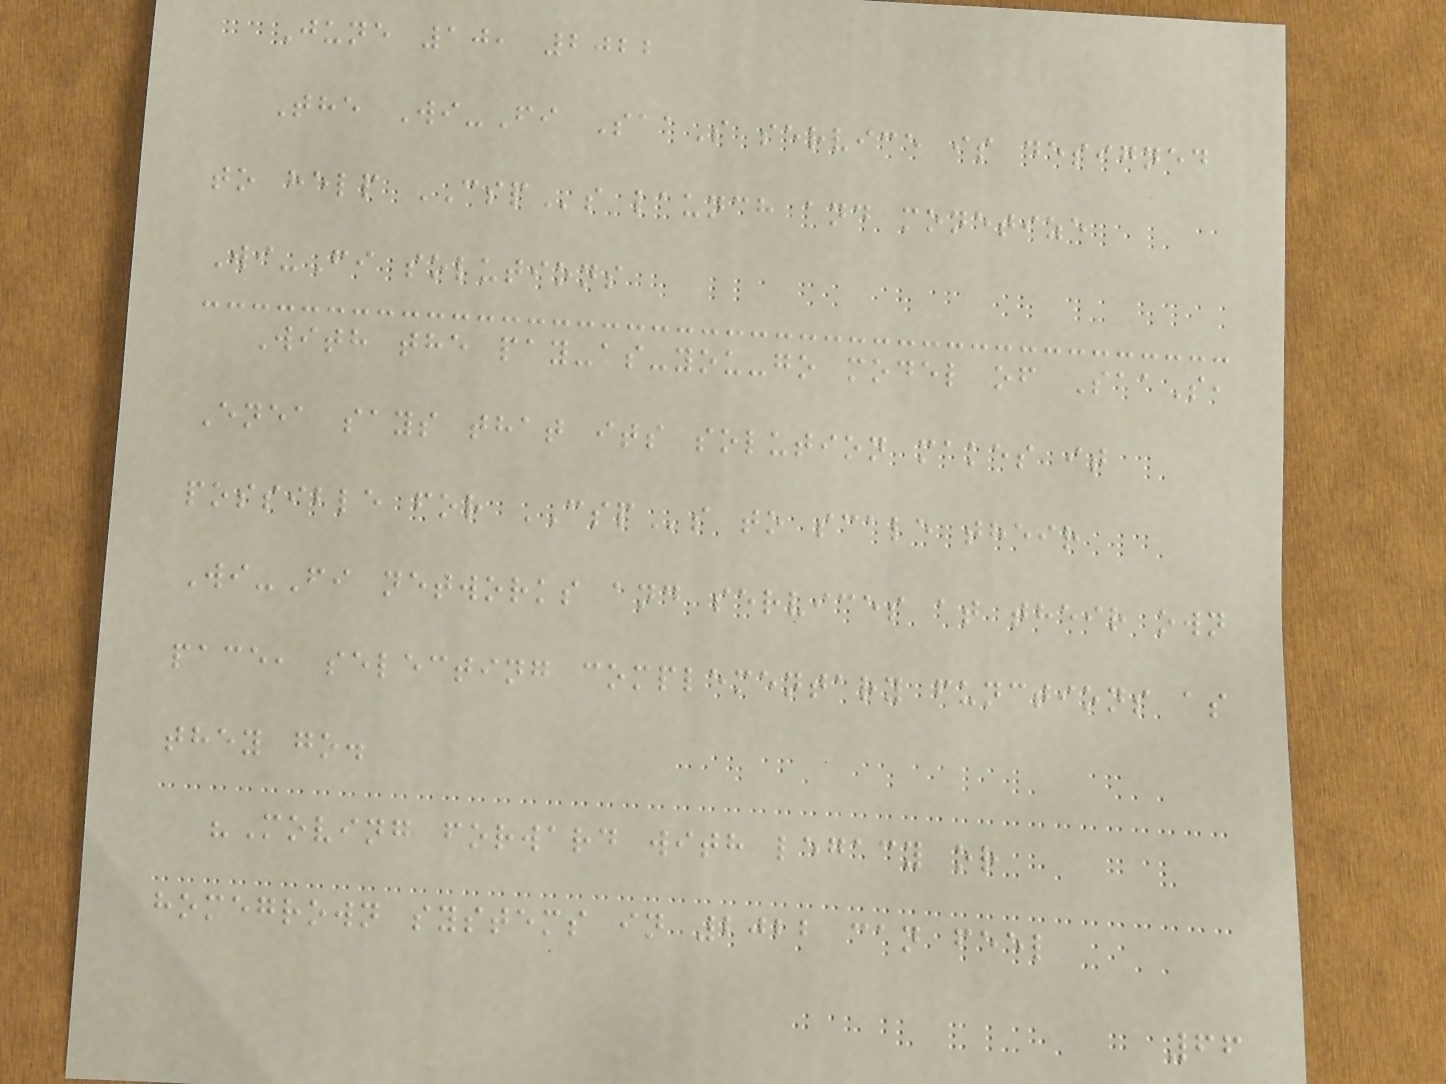June 10, 2022
The Wi-Fi SaaS service is designed
to help CSPs launch and monetize
Wi-Fi solutions
With the pay-as-you-go model of SaaS,
Enea says that its solution makes it
possible for CSPs to scale their
Wi-Fi networks and services at their own
pace, selecting complementary functions as
they go.
"Moving forward with legacy or
homegrown systems in 2022 can feel
66
